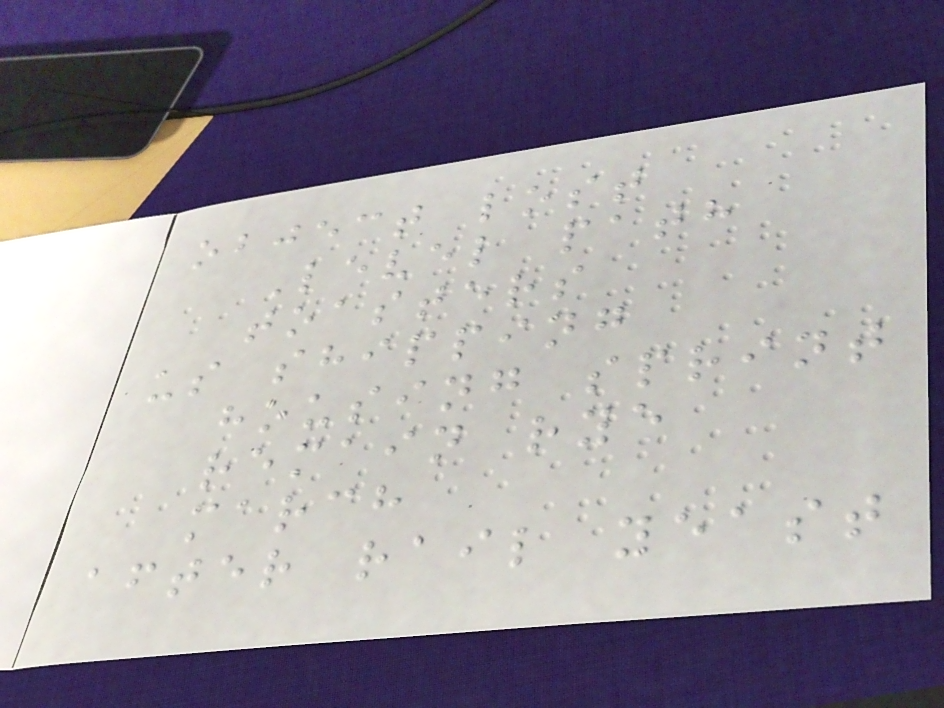object lost
Level path
toasters
us shipping
housing sprint
remain rye
march
after rail yeast
